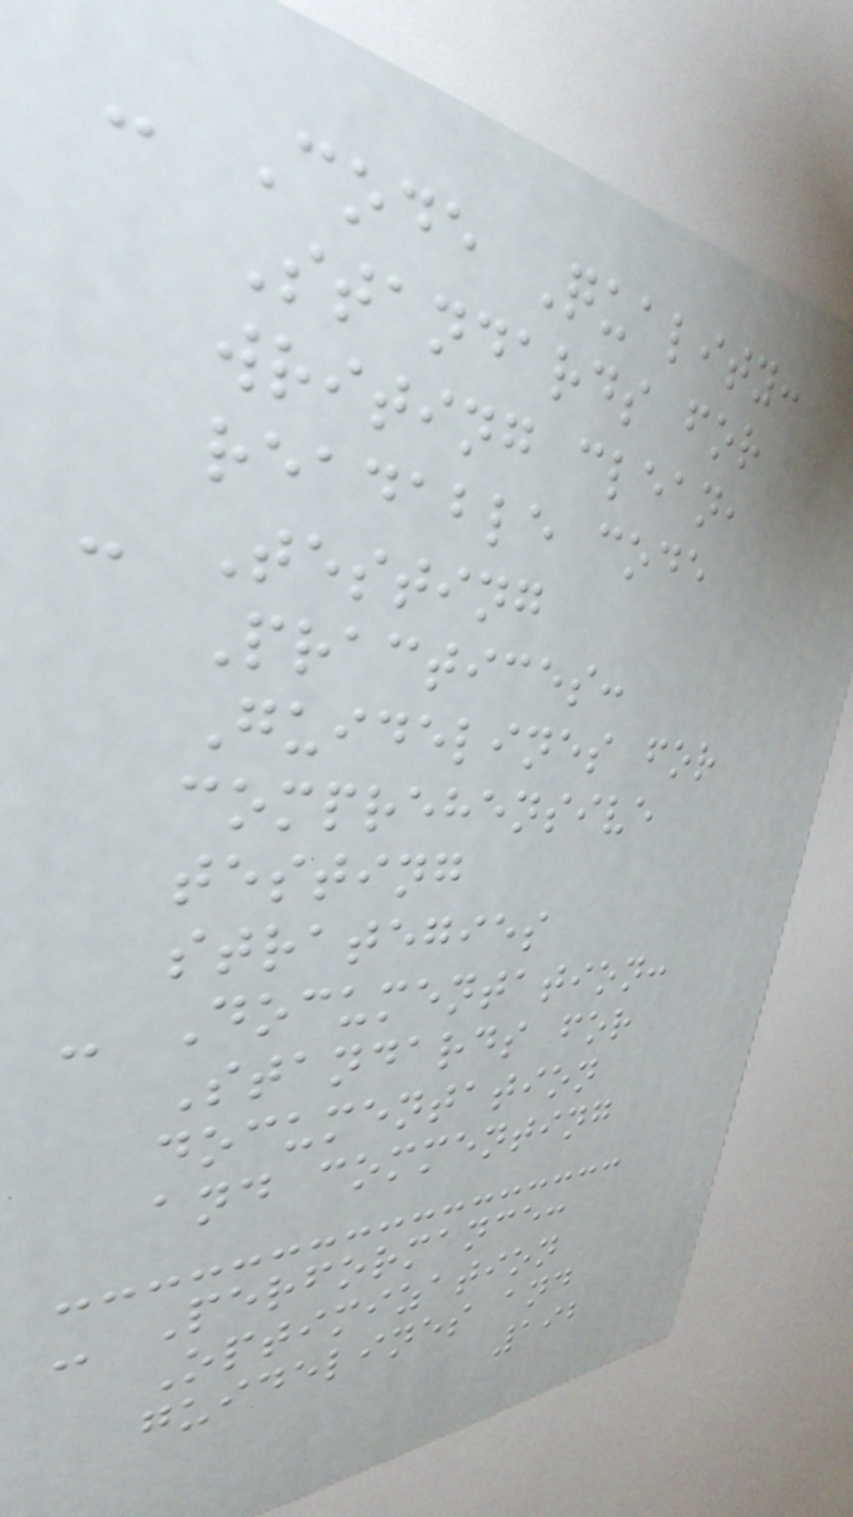- Code Quality:
Standards for
writing clean,
readable code
- Testing
Practices:
Guidelines for
comprehensive
testing
strategies
- Documentation:
Standards for
documentation
and commenting
- Performance:
Optimization
guidelines and
192
